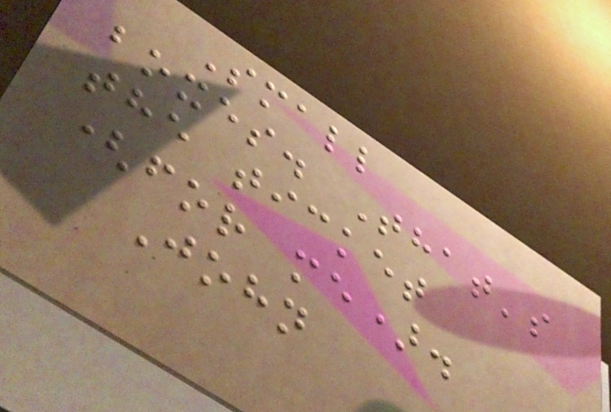Small
boxes. That's
the ticket
(for me).
John
